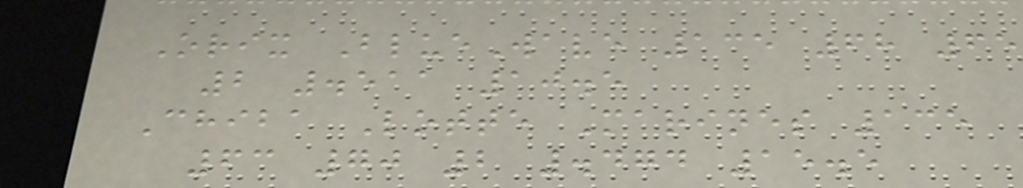Orix BlueWave 135 68 65
2 .511 10.5
Chiba Lotte Marines 135
63 70 2 .474 15.5
